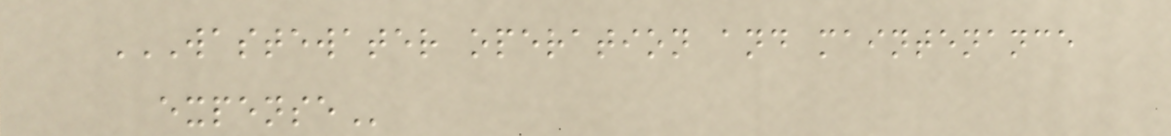WASTEWATER OPERATION AND MAINTENANCE
EXPENSE
